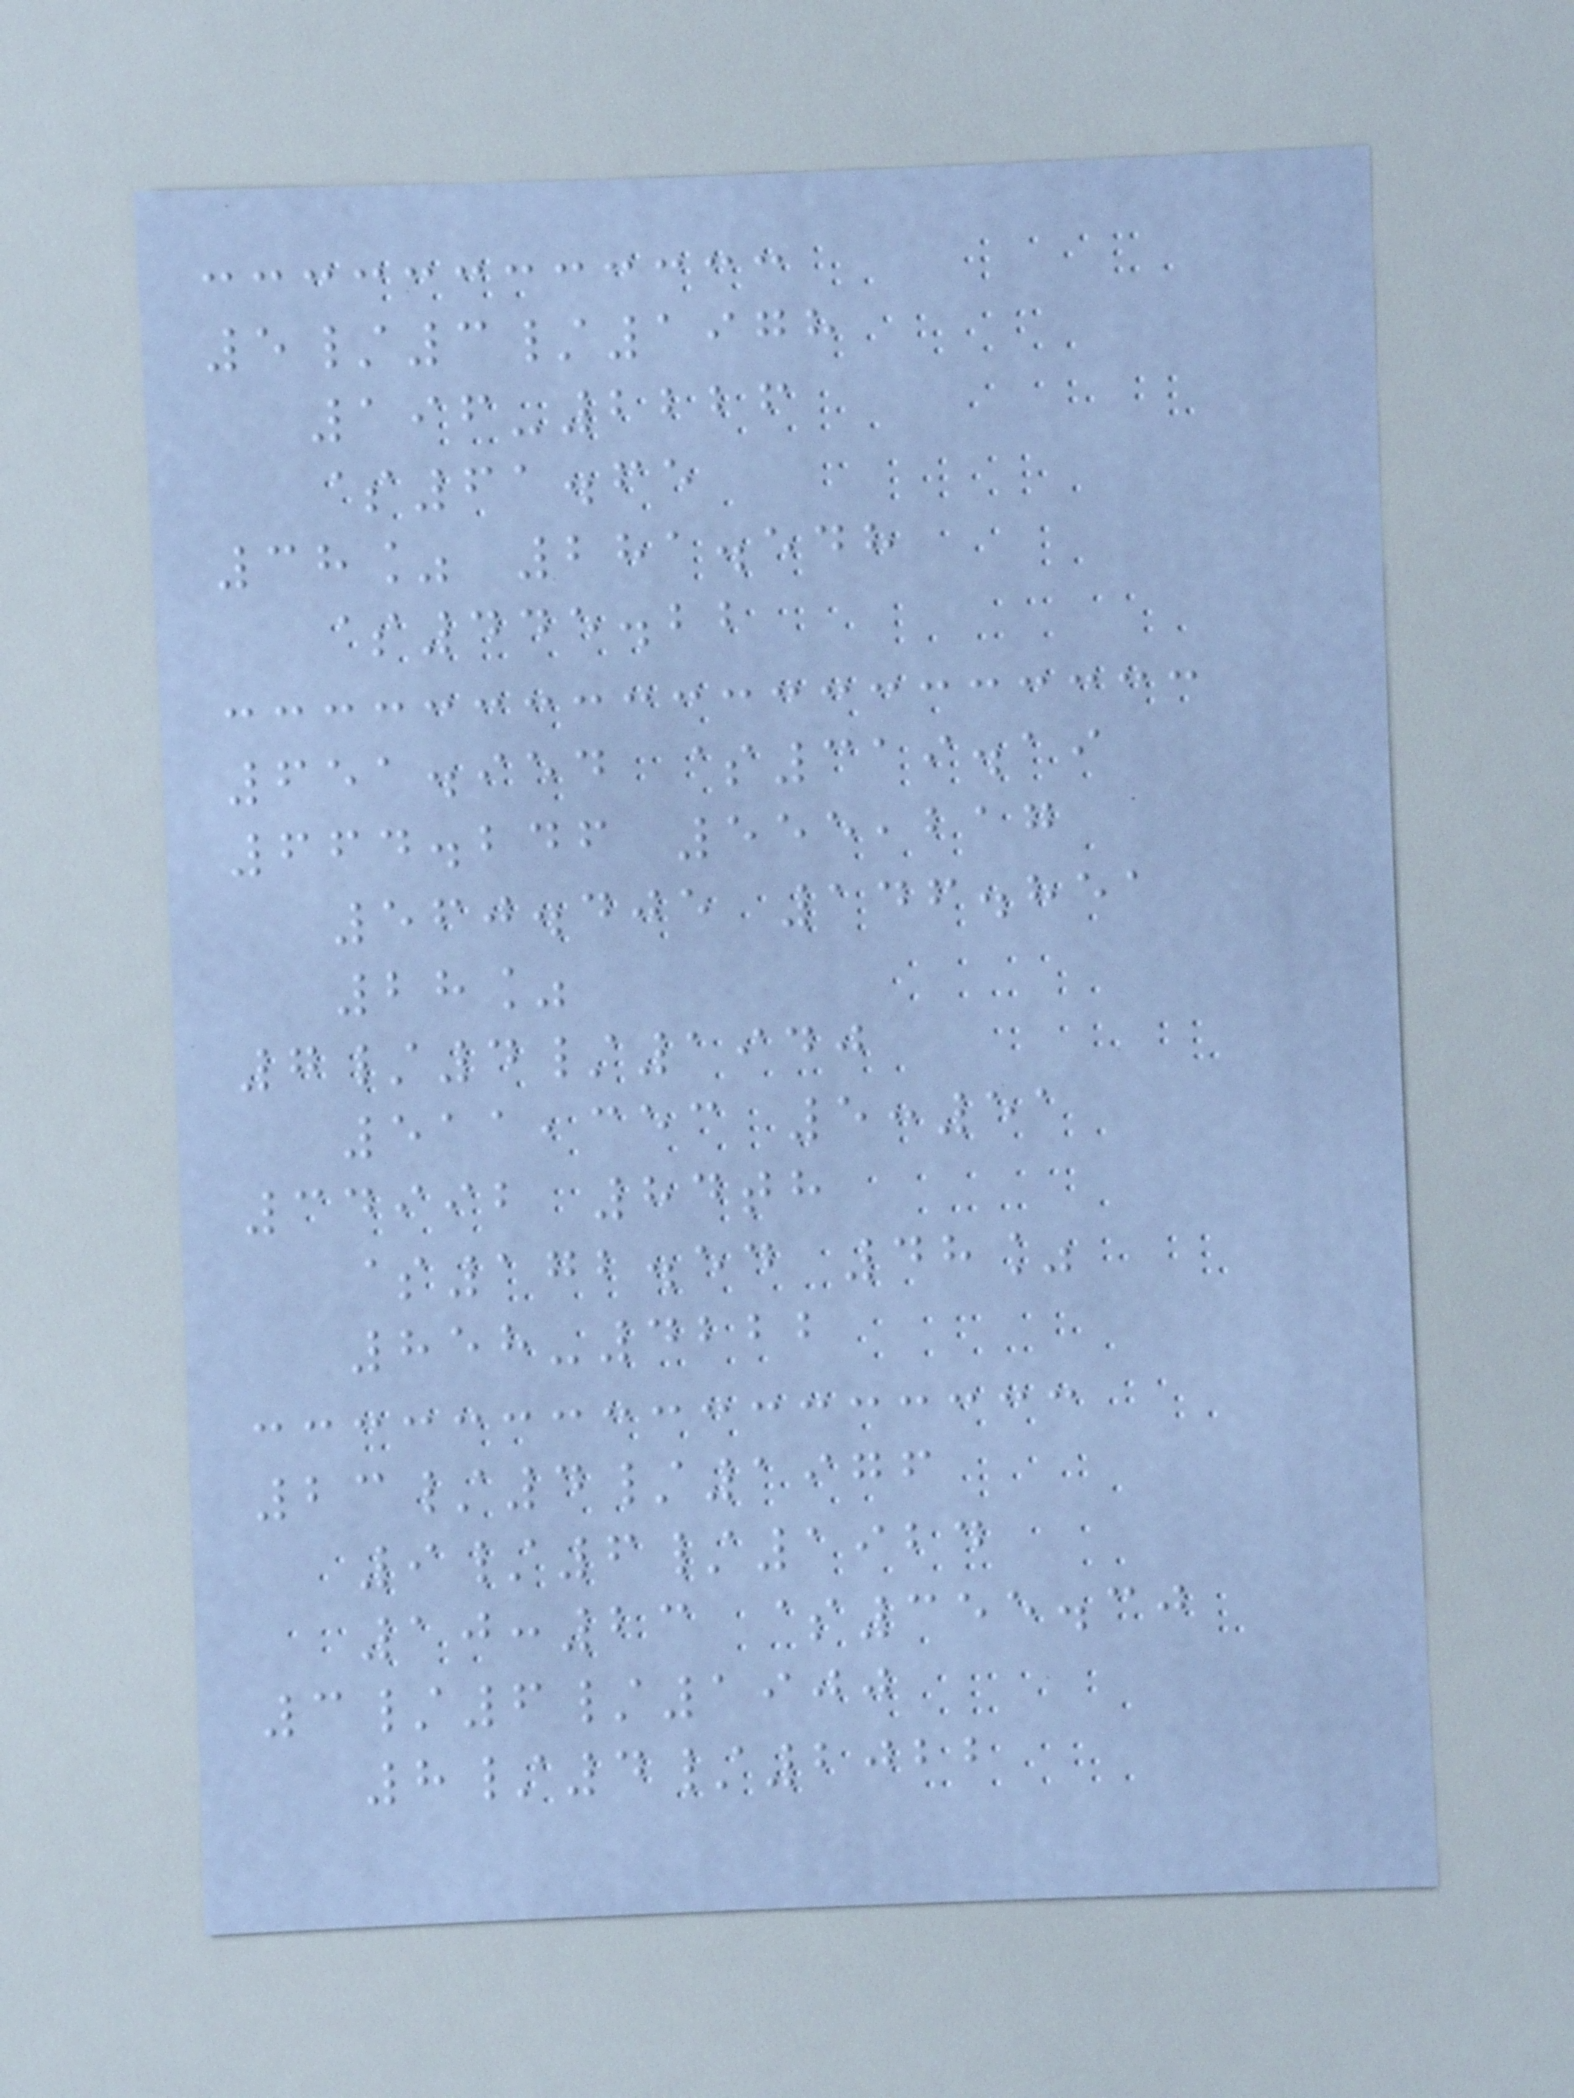5/3/1978
196-2226
$61.65
38% 281.548
$445.22
651.954 $319.19
664.246 555,217
560.405 146.851
28%
7/4/1940
511,353 5:51
34992 84th
$172.54 48%
858-4222
23/4/1976
9/6/1924
10:23 $355.30
3/6/1900
8/4/2022
